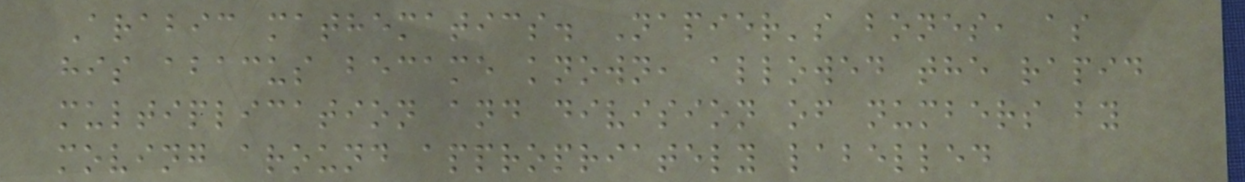Arabic mathematics. Napier's bones, as
his abacus became known, allowed the rapid
multiplication and division of numbers by
moving around appropriately labelled
